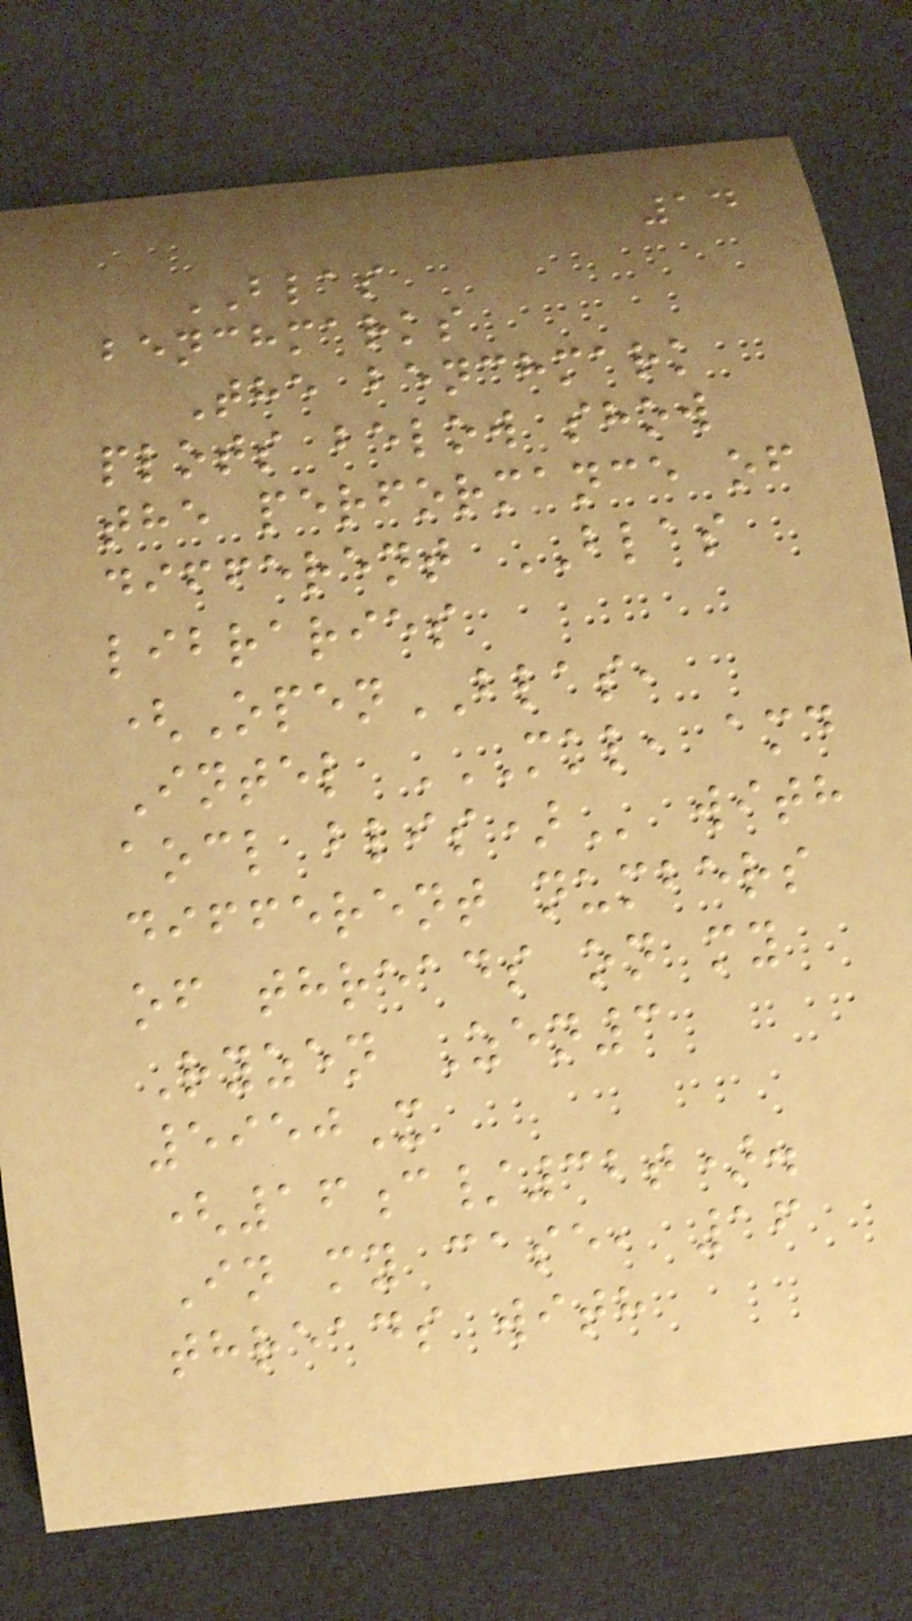14
BLAS
benchmarks
The benchmark
plots below show
the performance of
different BLAS
libraries
(OpenBLAS,
Intel MKL, AMD
AOCL BLIS) with
different numbers
of threads on my
Ryzen Zen3
5950X
(16c/32t).
In my case, 16
threads with
